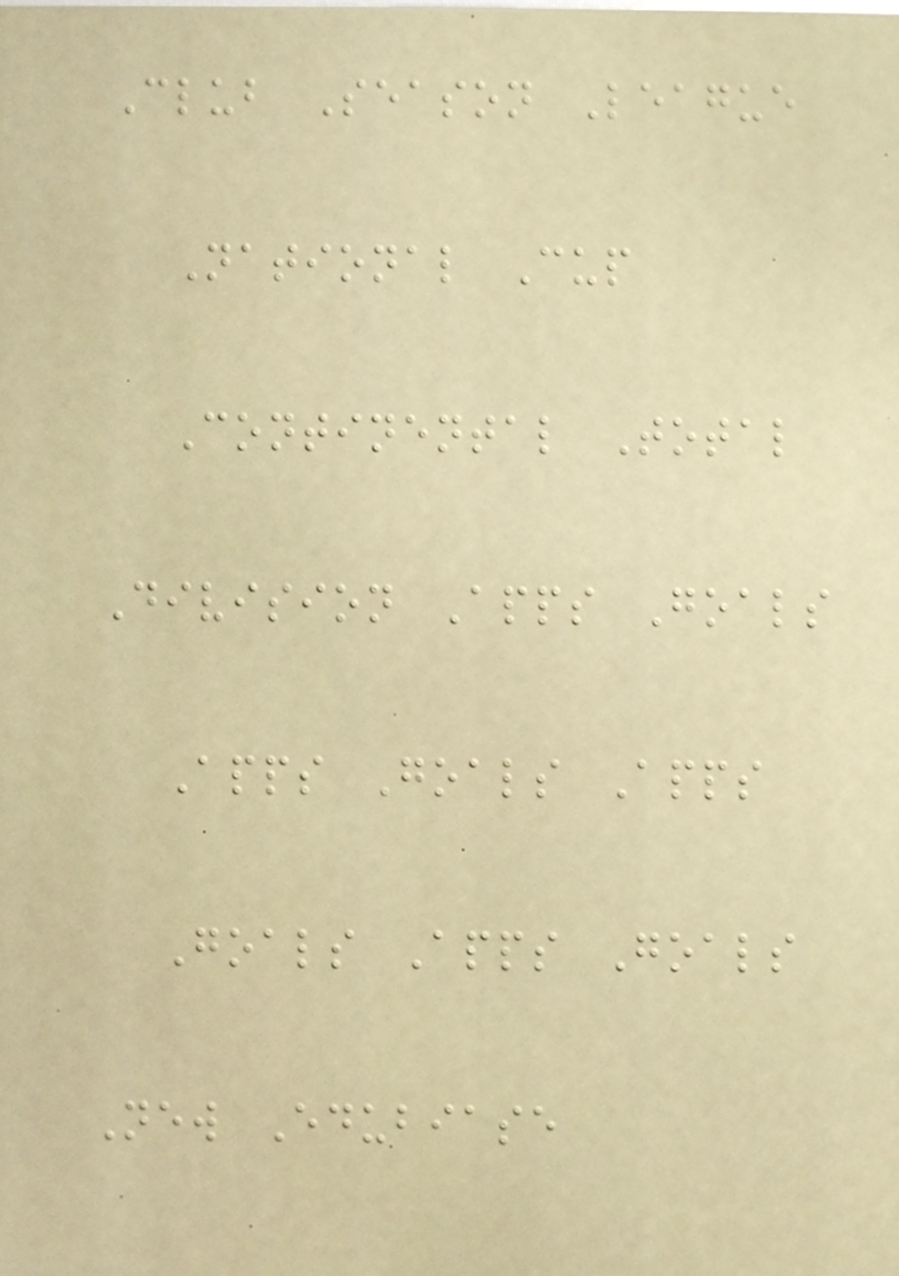Club Season League
National Cup
Continental Total
Division Apps Goals
Apps Goals Apps
Goals Apps Goals
New Edubiase
